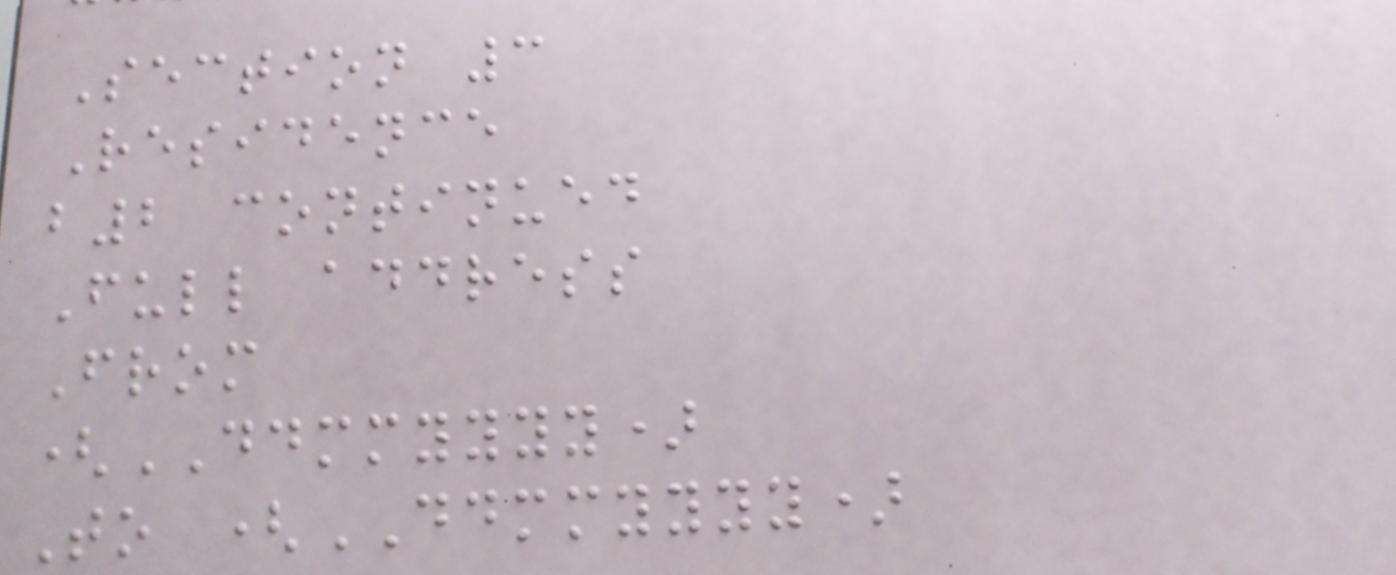Section 3
Residence
b2 continued
Full address
From
(DDMMYYYY)
To (DDMMYYYY)
